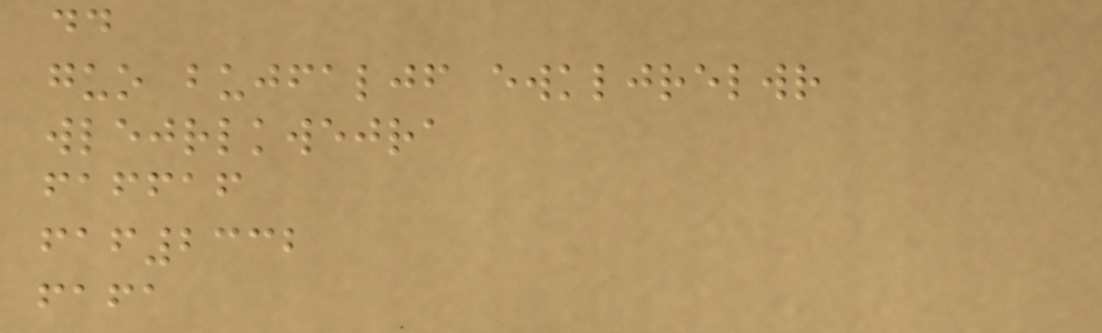dd
guo bujfaljf ewkljrelwr
wlejrlkwejra
faffaf
faf2332
fafa
